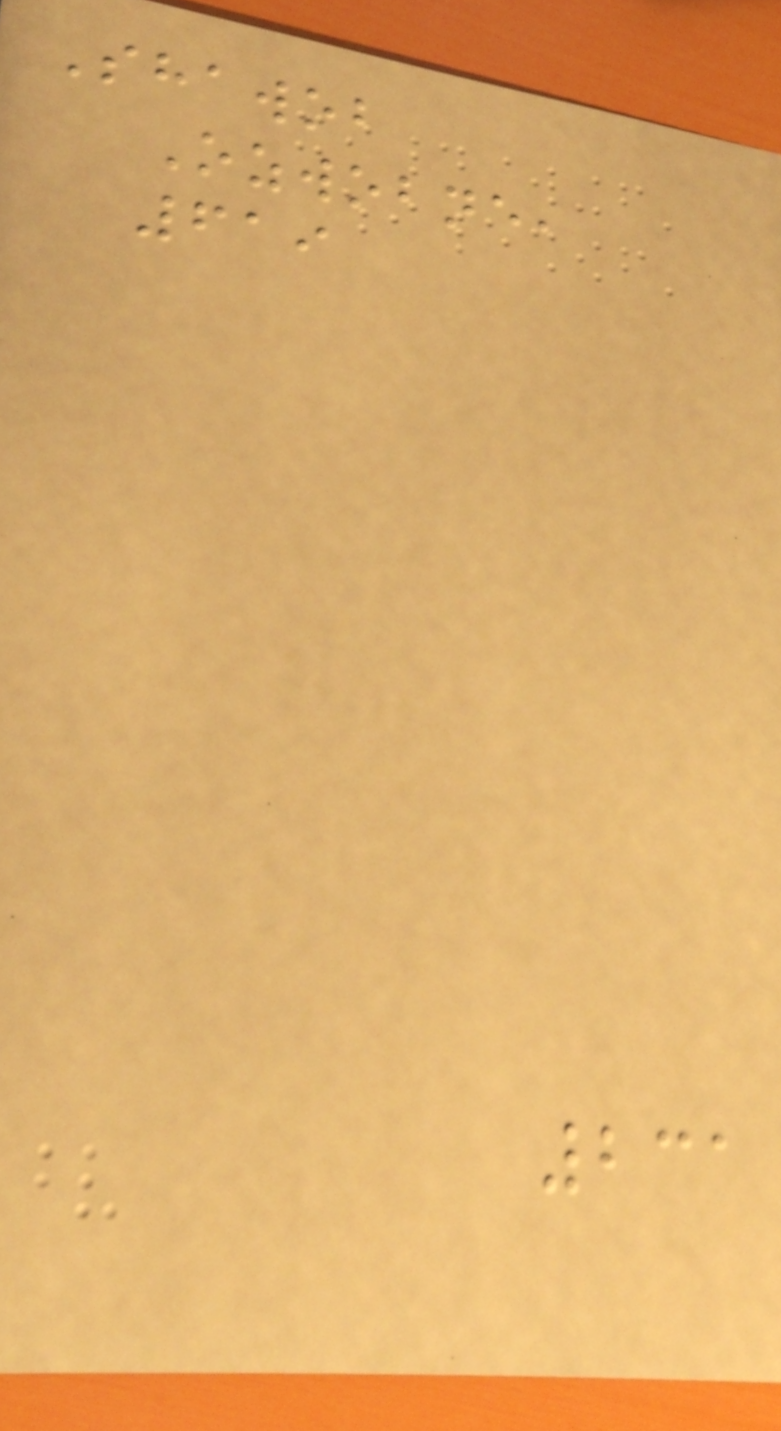Shawob
Ozwobne,
619
231
